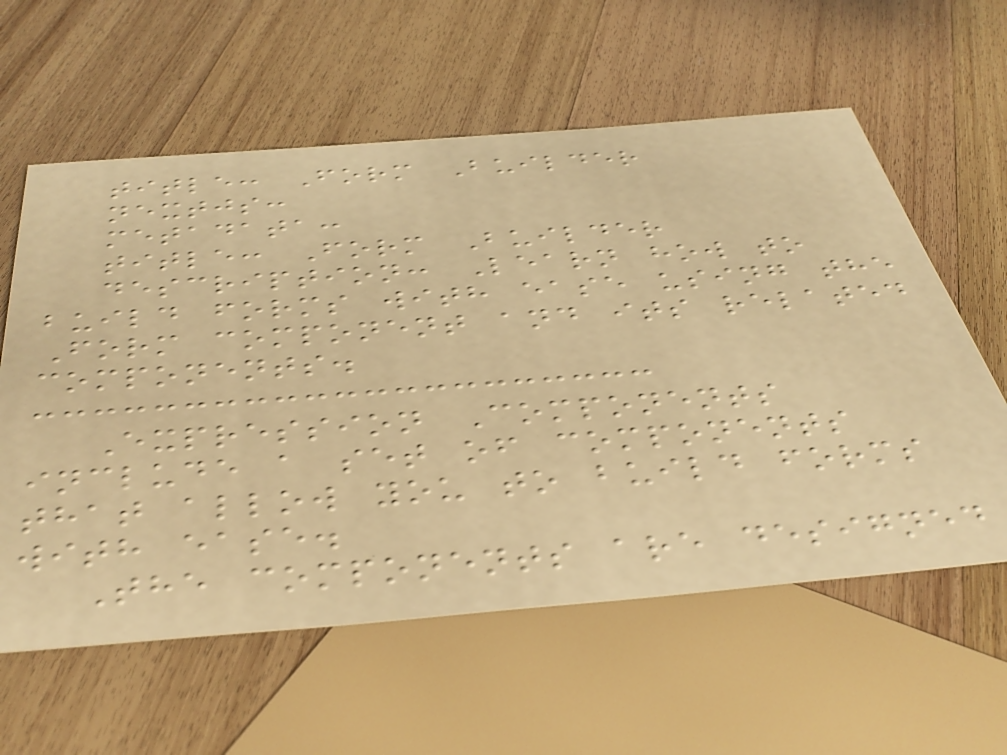title: Form Builder
nextjs:
metadata:
title: Form Builder
description: Learn how to
build forms with ease using the
Form component and its related
components.
Expression Components
include a set of components
that allow you to build forms
with ease.
The components are designed
